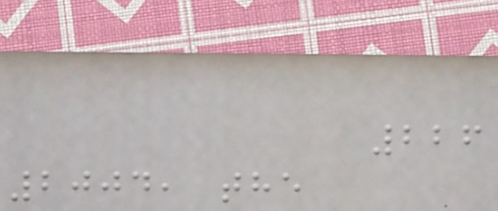226
2004, the
